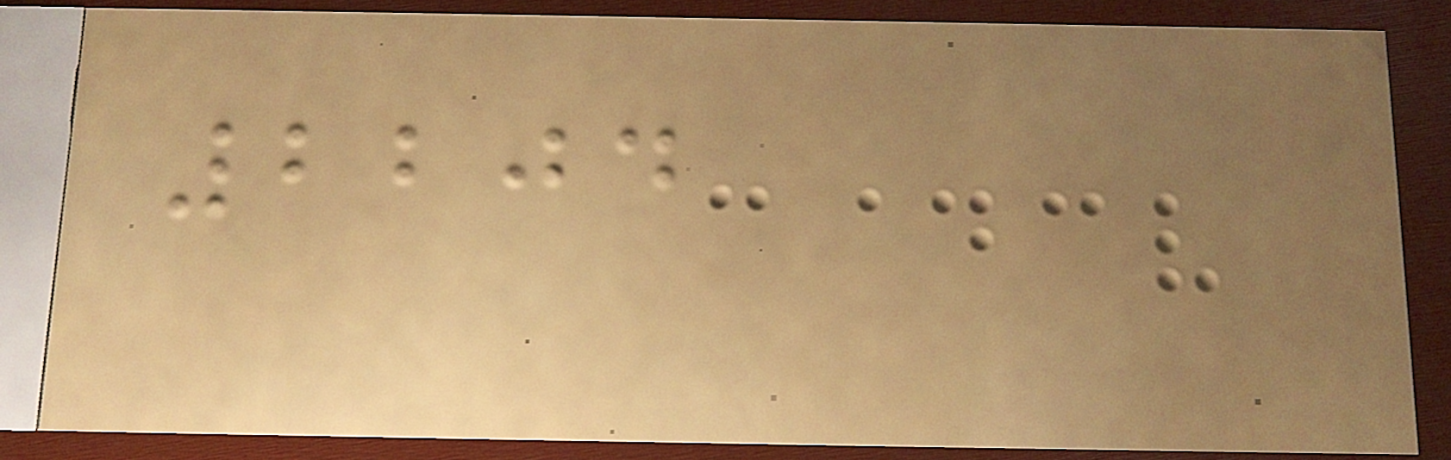2204
